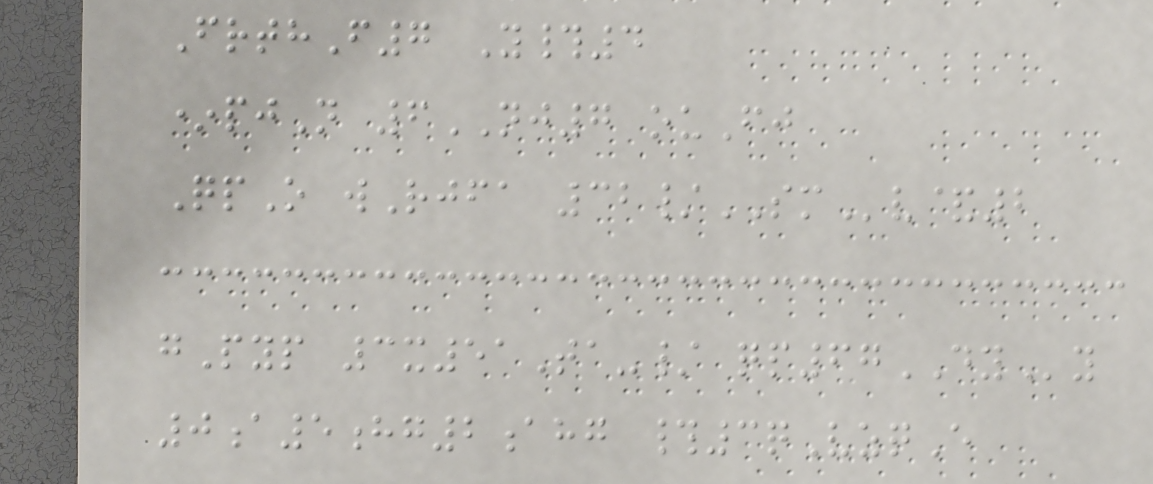FrthF7 Y#4
*pjN 6NJ7 ouFj
QpO wRjfa 32/SMv&2
gPyp 3x51Ta-/ qp67DYy
0a5hg2ahg #3qVzqE
